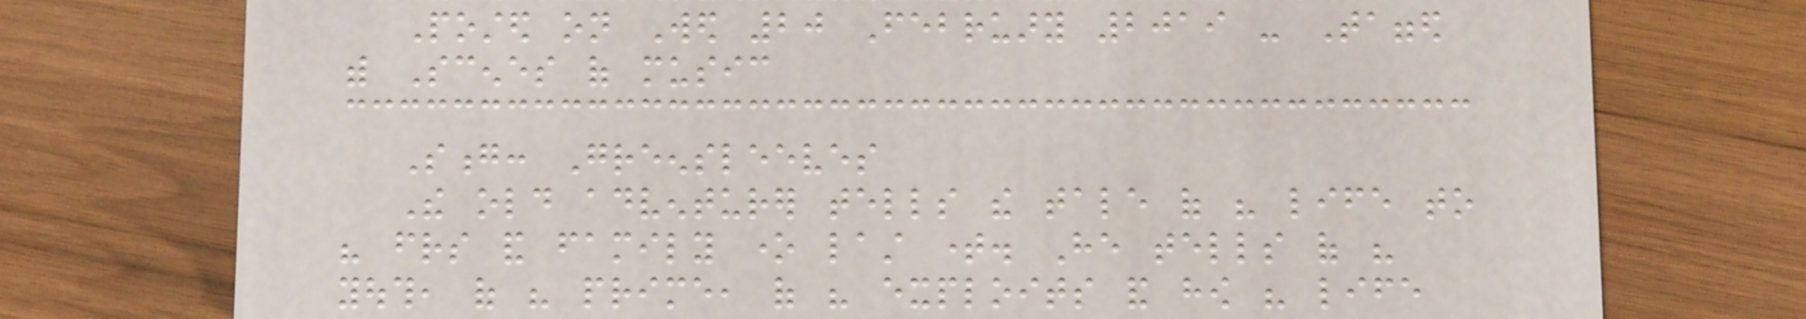Posted on Wed 20 February 2019 - Tagged
with Scenes of music
Song: Greensleeves
The old adventurer tells the tale of his life to
his friends and family one last time. He tells of his
youth, of his prime, of his exploits and how his life
